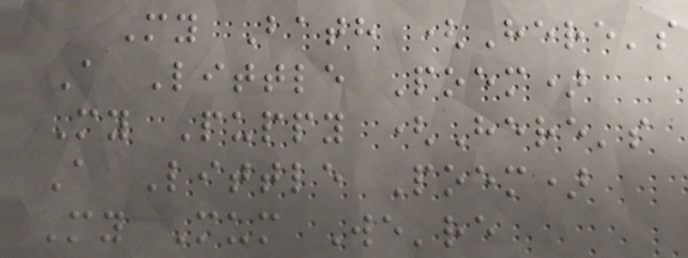My Bath (Here's
A Little Poem)
My Puppy (Here's
A Little Poem)
My Mum We're
